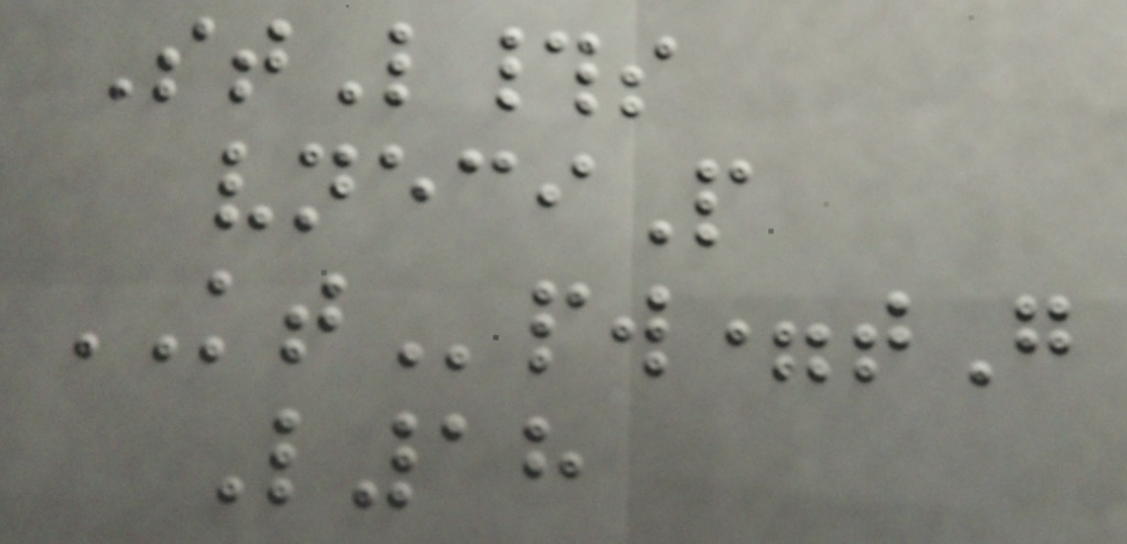StL#s
vneciP
KTpw=tG
L18
